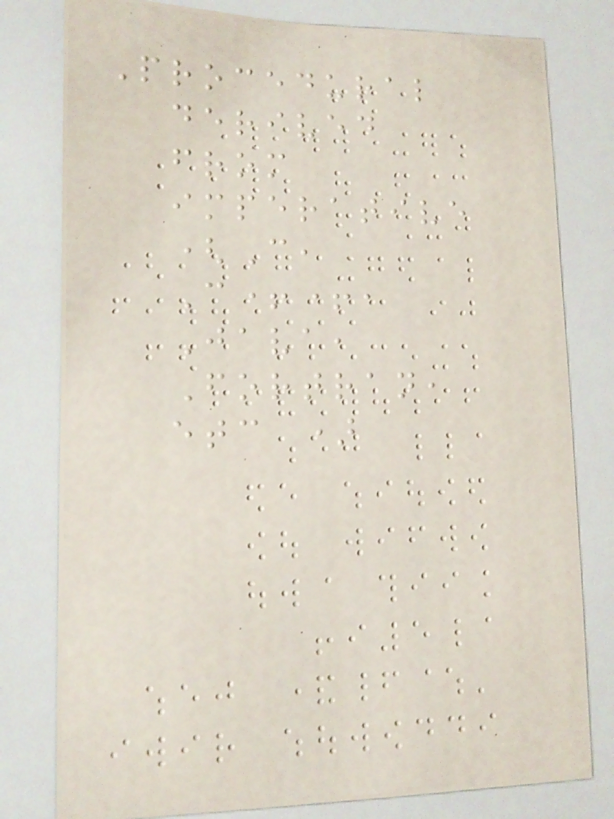Procedural
derived
from
imperative
(C,
C++,
Java,
Fortran,
etc )
